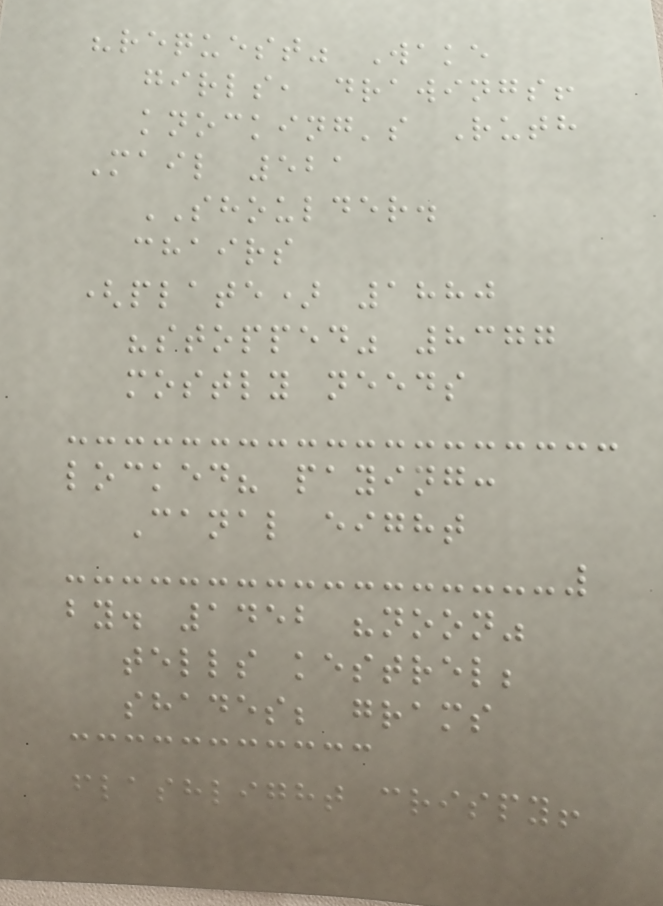"request" Wake
girls, drawings!
knocking's Ruth
Mail 521
SHOULDER.
chairs
(plate) 1880
"stopped" 8377
mostly needs
locked? paying:
Canal eight
by. 1452 "noon"
tells kestrel;
shades; grams
flashlight crispy!
